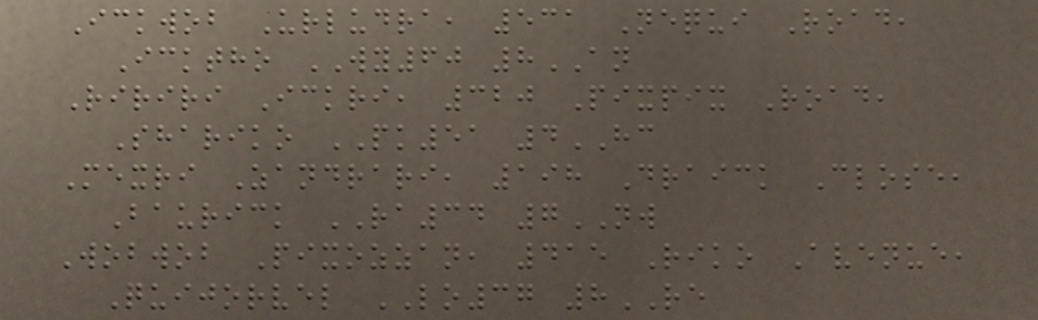Ickwob Urludra, 531 Nequi Road,
Icktho WY60 8AN
Ririri Ickri, 320 Pixpix Road,
Shariko PK51 4HC
Mexri Zandrari, 198 Draick Close,
Baurick RA34 7NW
Wobwob Pixozzan, 415 Riko Avenue,
Quijorvel LO37 8RE
